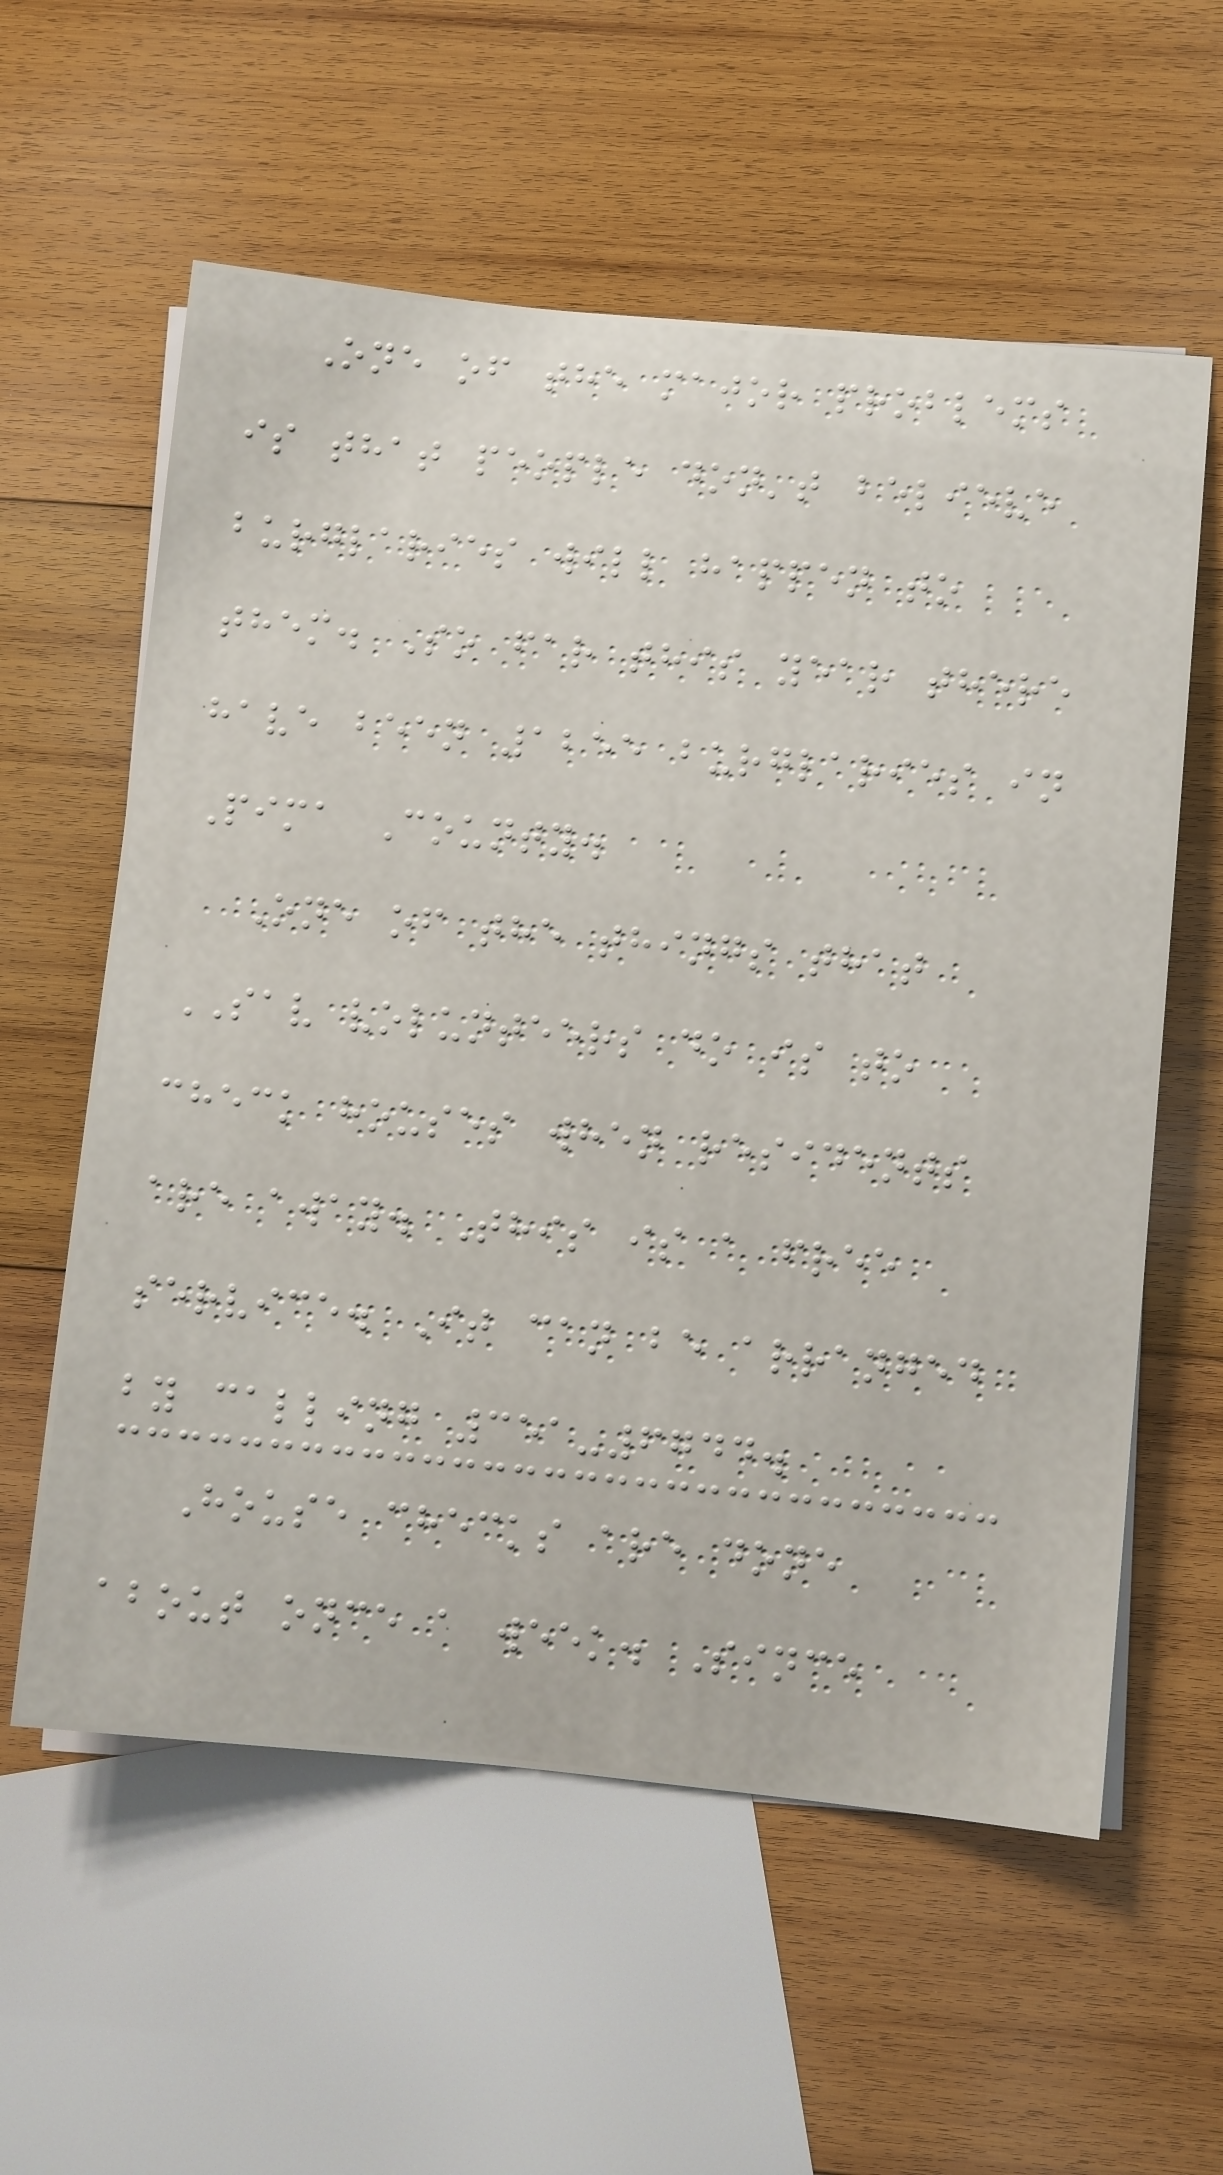One of the major problems
is that people don't believe
burglaries will happen to
them. So far this year there
have been 1255 burglaries in
Pima County.
One of the things that
SAV volunteers do is to
check houses when residents
are away. This is a free
service. It can be arranged
by calling 351-6744.
House checks are done
about once a week. Since
